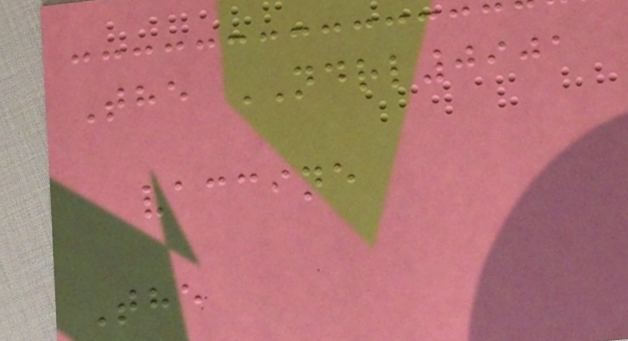The NDRL0901
vaccine
The
